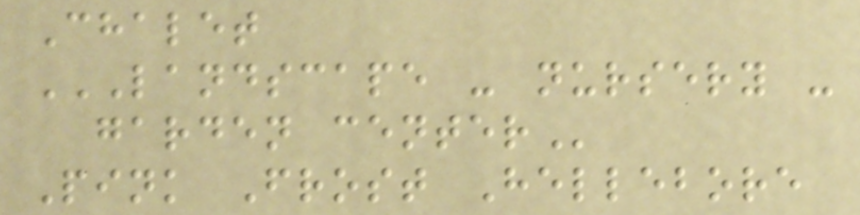Chalet
LANDSCAPE - NURSERY -
GARDEN CENTER
Pink Frost Hellebore
